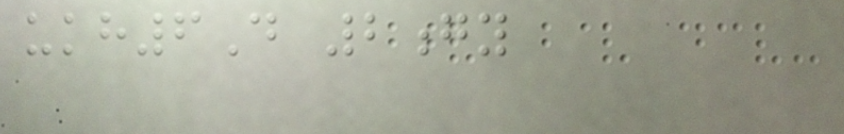ukh6D 2gy
